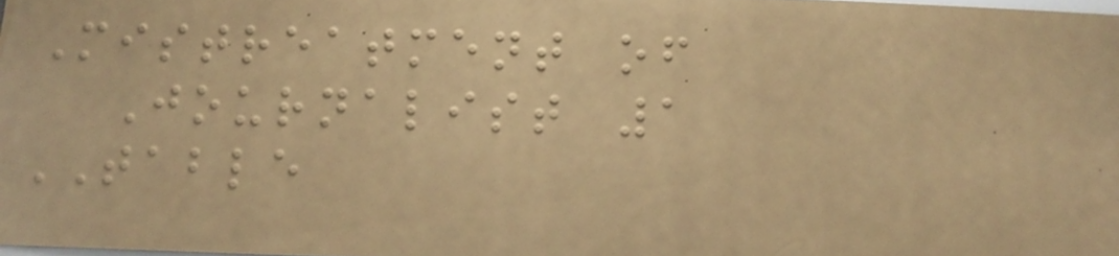Mistreatment of
Journalist 1
TABLE
